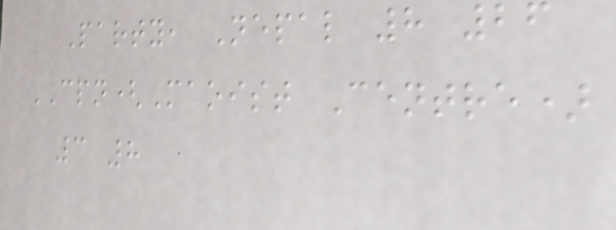Party, Nepal 8 26
CPN(Maoist Centre)
3 8
